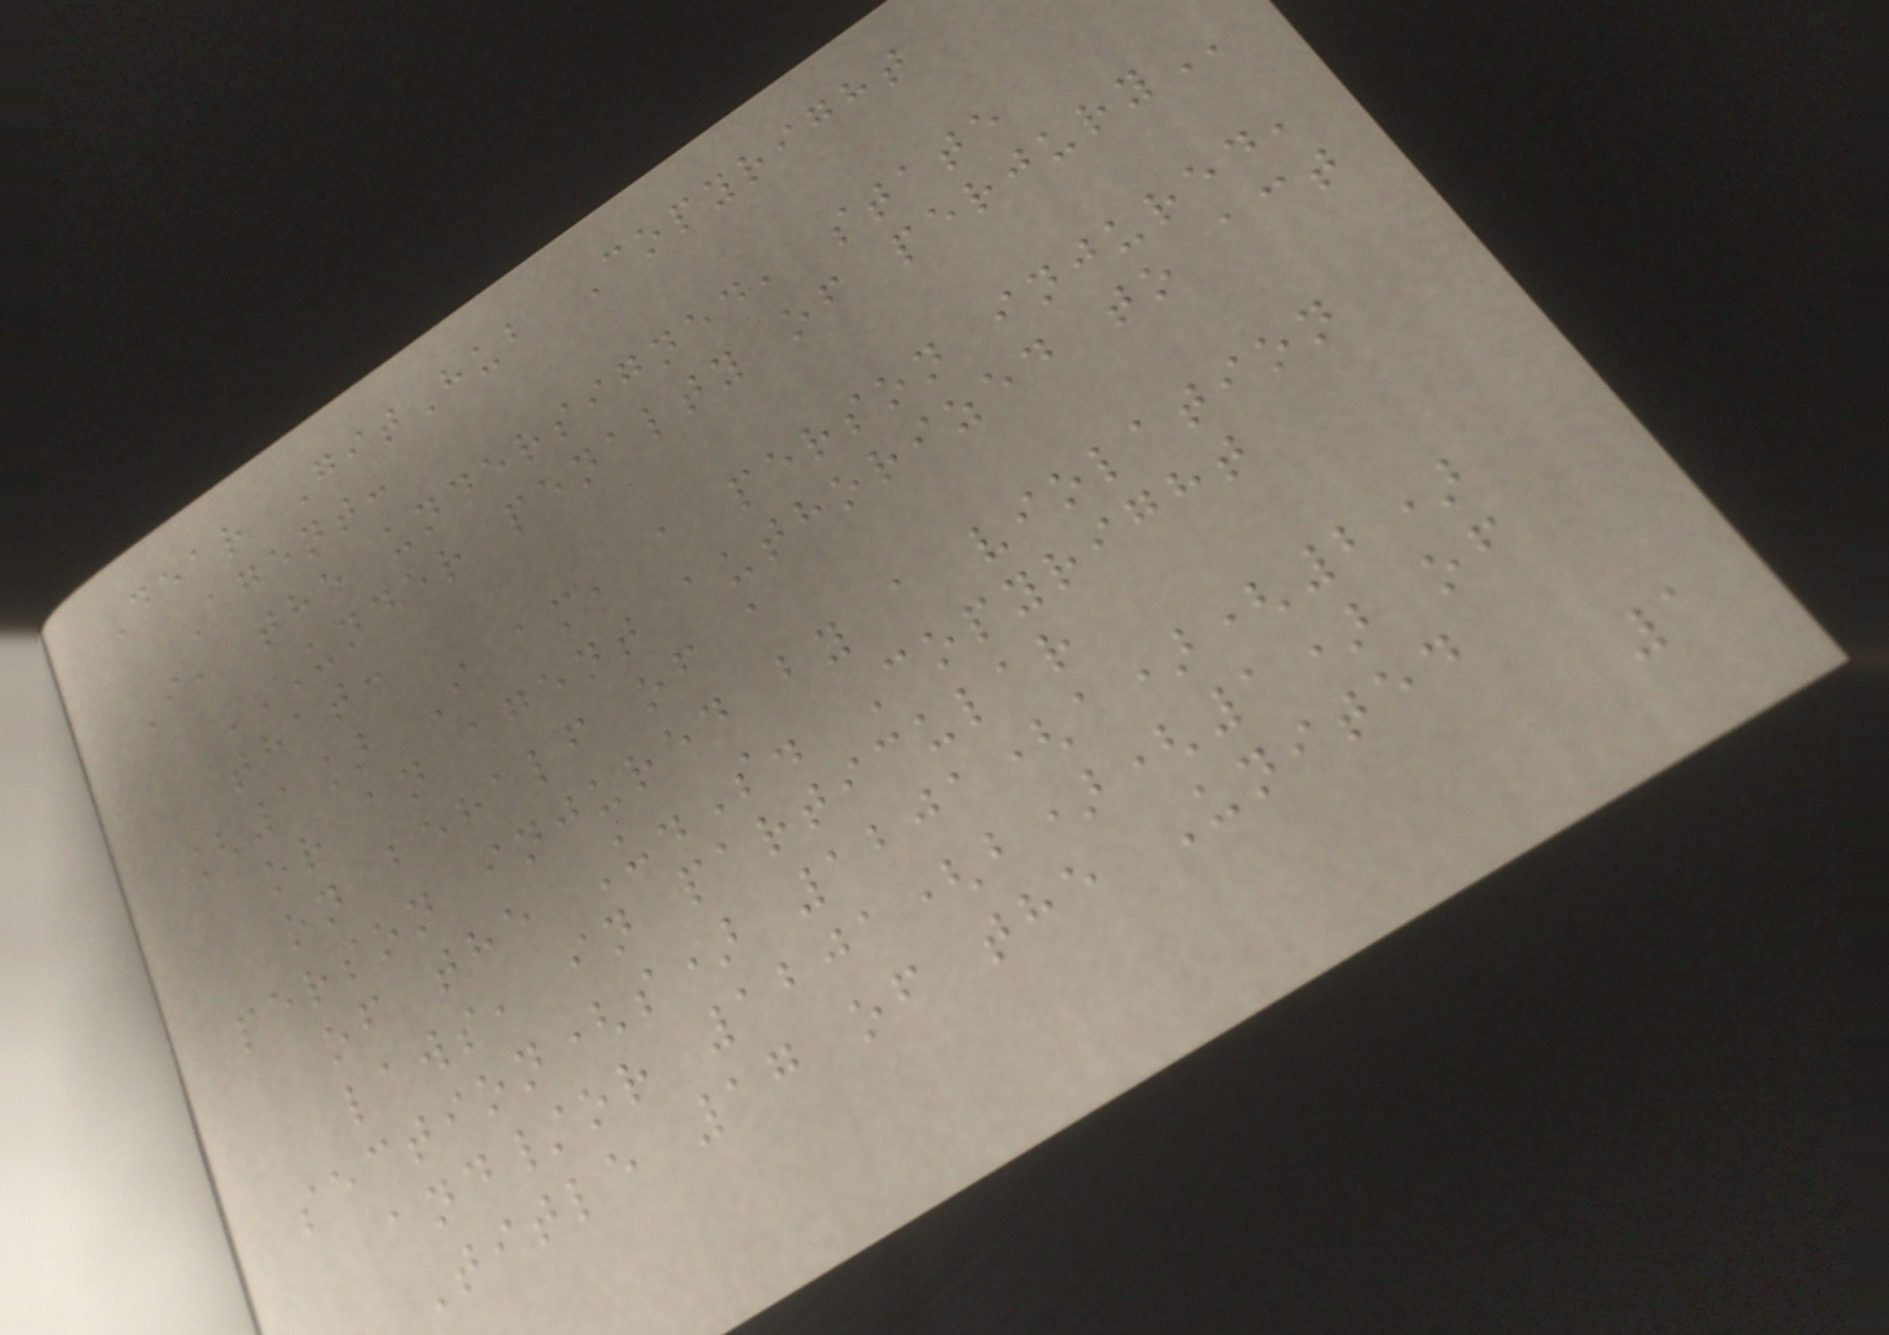Dear GitHub Copyright
Agent:
I, the undersigned, state
UNDER PENALTY OF PERJURY
that:
[1] I am, a person injured,
or an agent authorized to act
on behalf of a
person injured by a violation
of the U.S. Copyright
laws, in particular
section(s) 1201(a)(2)
and/or 1201(b)(1) of
Title 17 of the United
1
